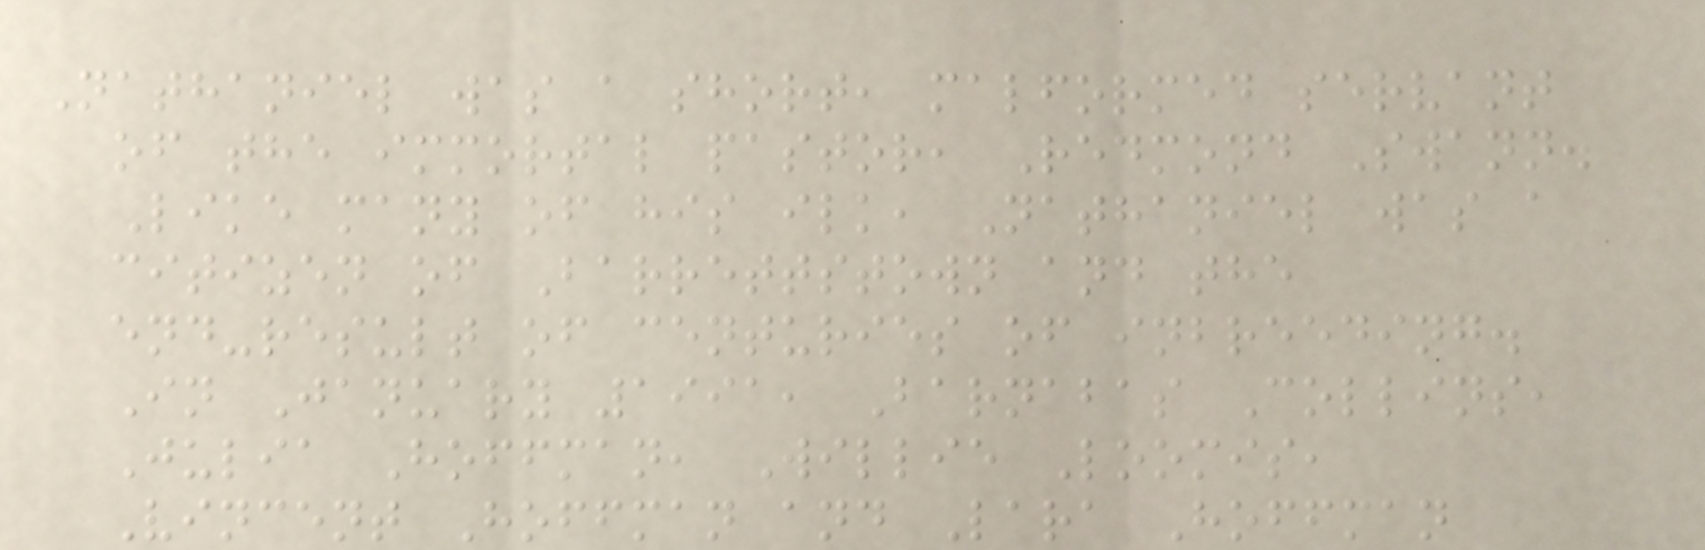Nathaniel was a short, malformed servant
of the immortal pastor, Redmond Swann.
Like many of his ilk, Nathaniel was a
citizen of Barrettstown and the
end-result of centuries of inbreeding.
In January 1991, Barnabas Collins,
Julia Hoffman, Willie Loomis,
Vincent Hoffman and Lara Hoffman
